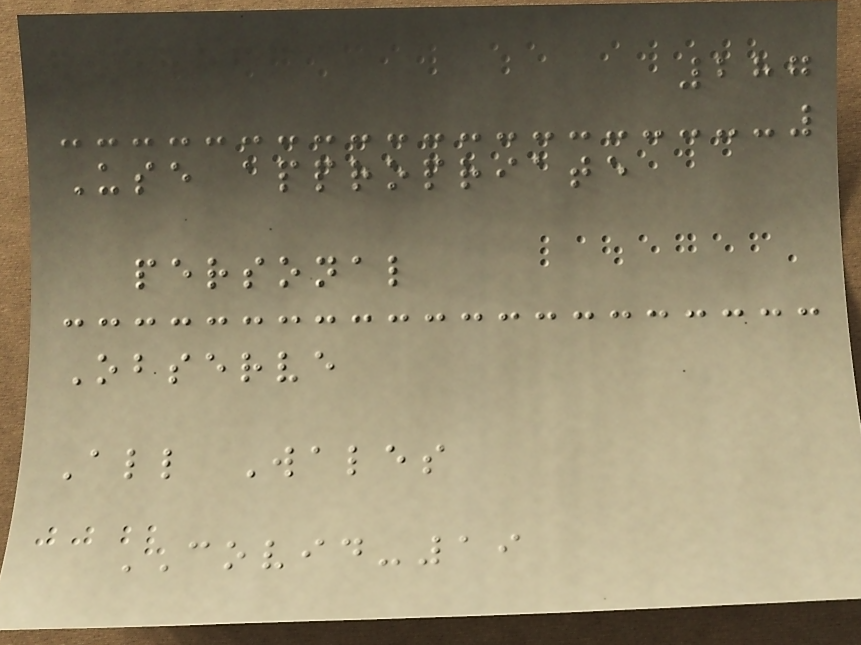287
Use appropriate
personal
Observe
All Wales
COVID-19
